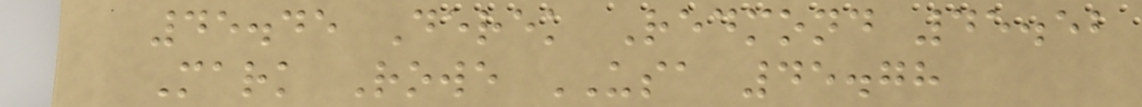45.45 Derek Redmond 45.52
Mark Rowe USA 45.78
